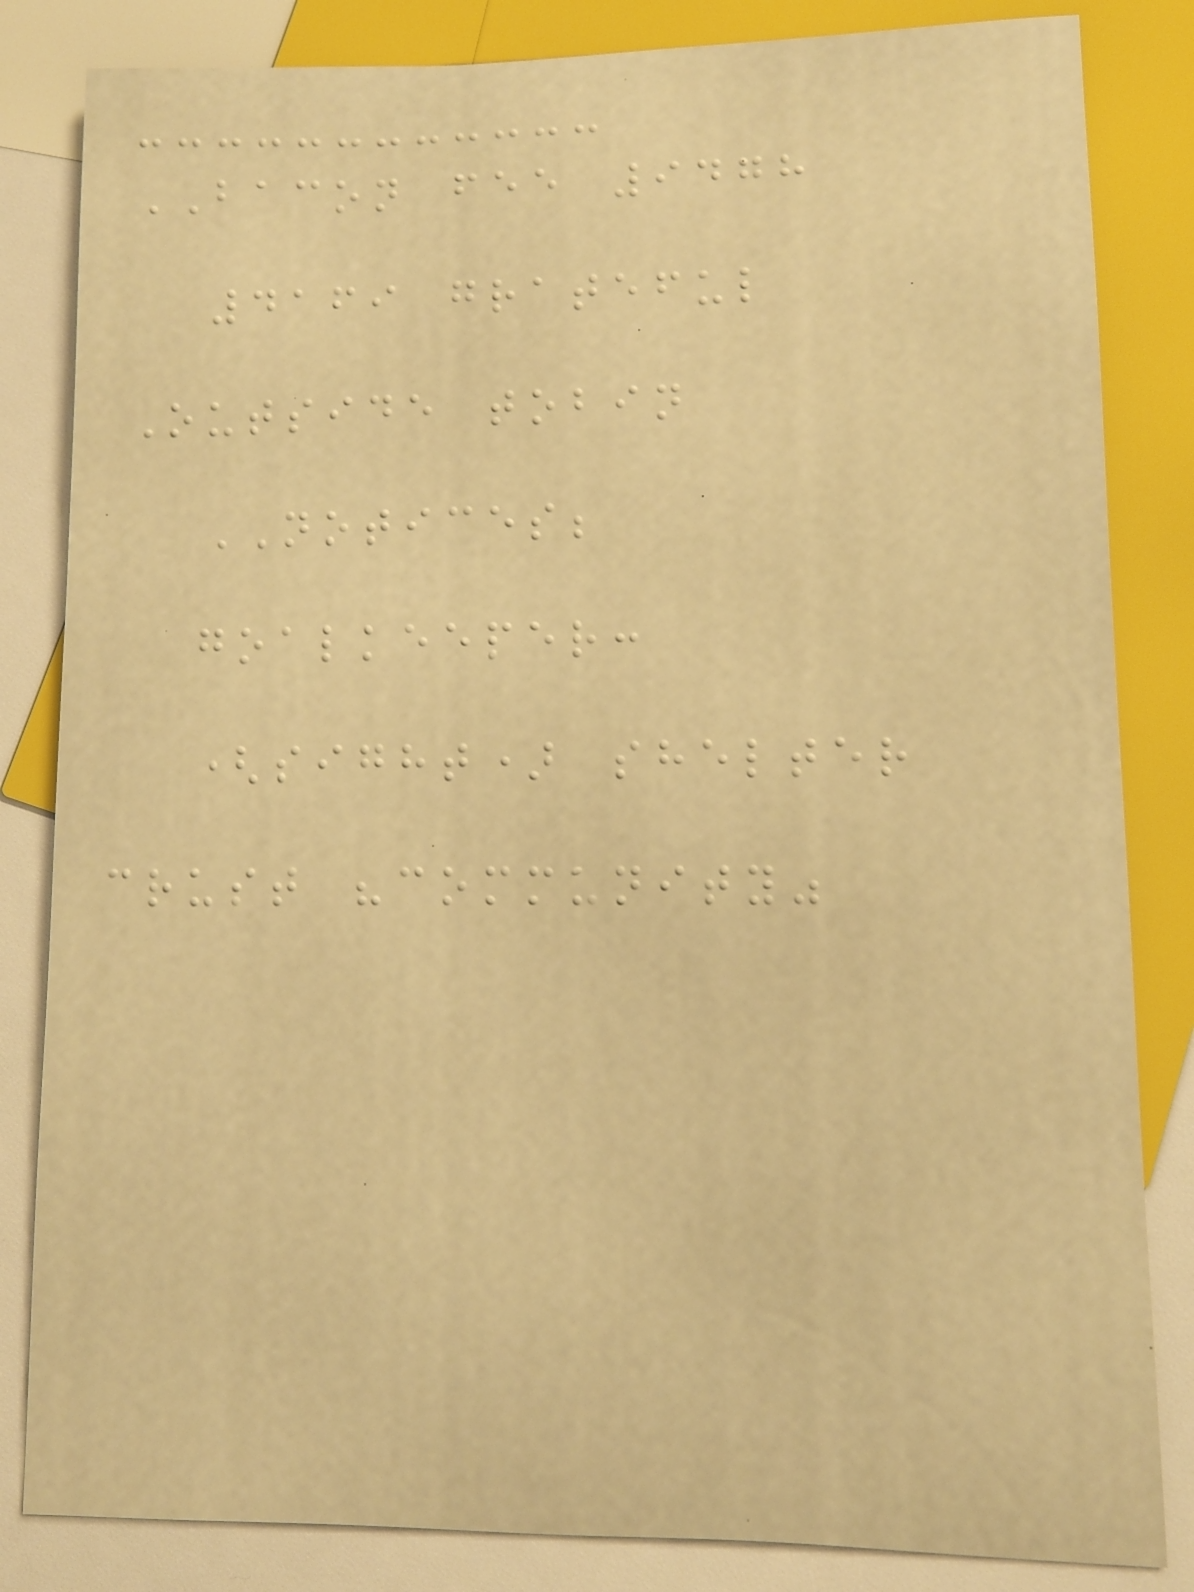BACON fee 9478
4169 grateful
Outside tobin
NOTICES;
goalkeeper:
(sight) shelter
crust "community"
